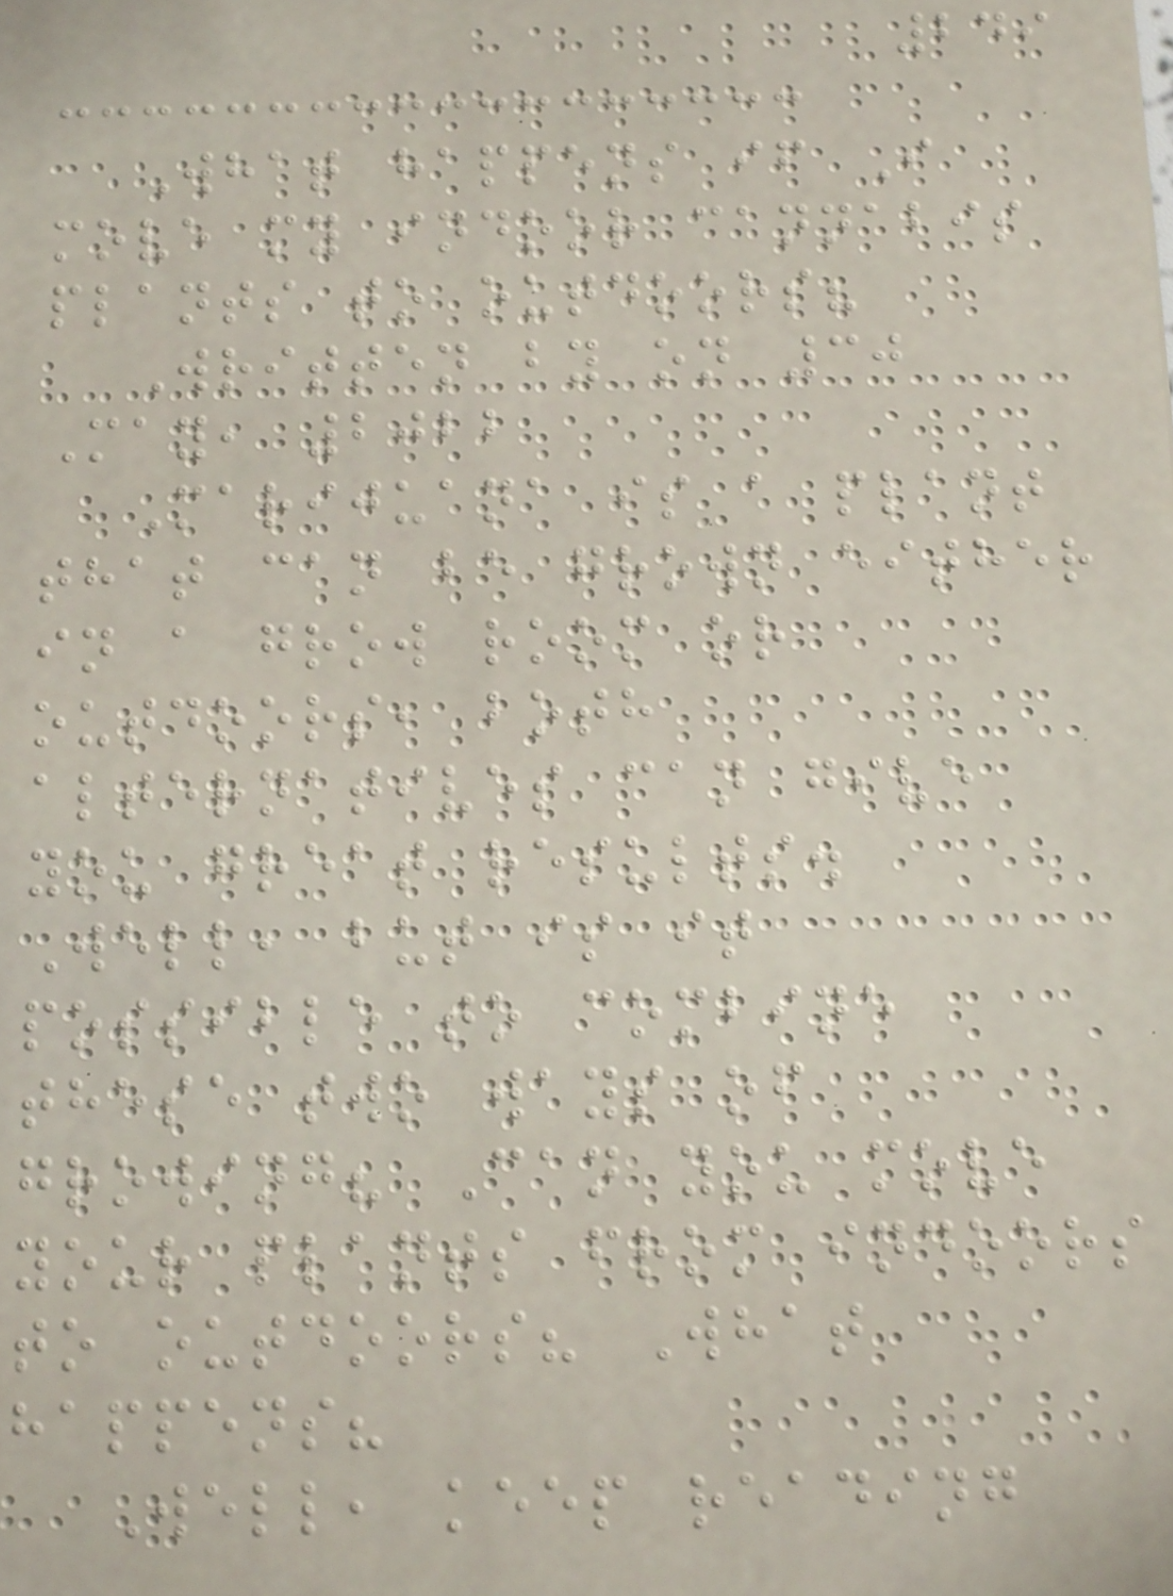249
What happens if I
move my indoor cannabis
plants to outdoors?
Written by on 30
May, 2022
Marijuana is a plant
that can be grown either
in a grow room or
outdoors, both
alternatives can give
you great results.
Well, but is it
possible to combine
these two ways of
growing? Can you move
your plants from indoors
to outdoors? What
happens?
Well, keep reading
